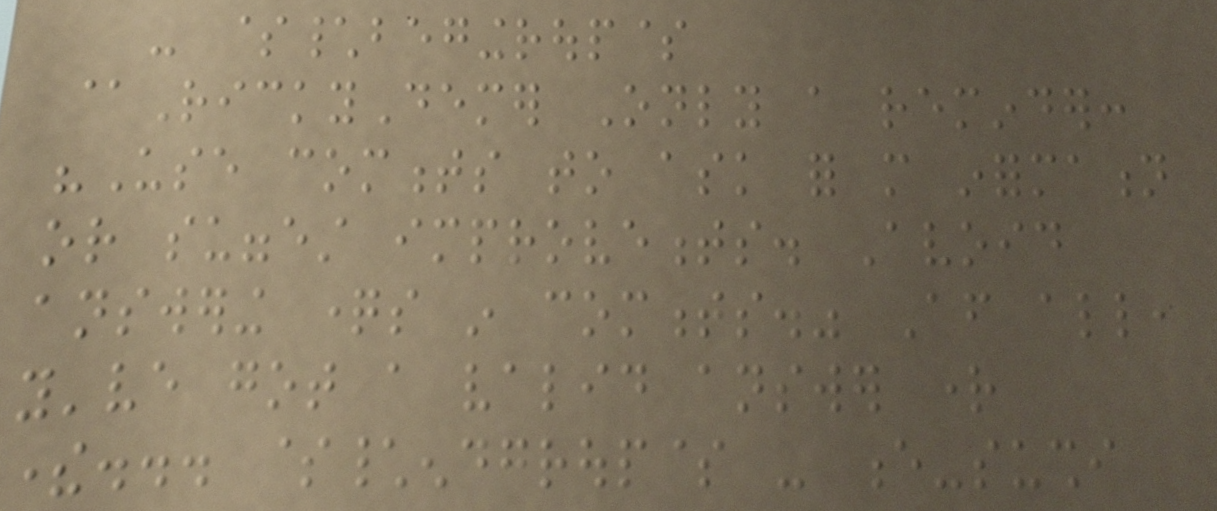- $\begingroup$
@RickyDemer Only a reminder:
"Use comments to ask for more information
or suggest improvements. Avoid
answering questions in comments." After all,
you've got a valid answer right
there... $\endgroup$ - e-sushi
